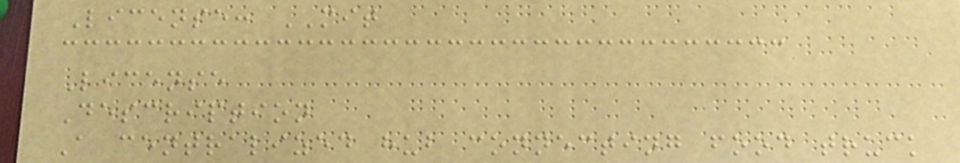License: MIT
License
Description
A centralized hub connecting food truck
